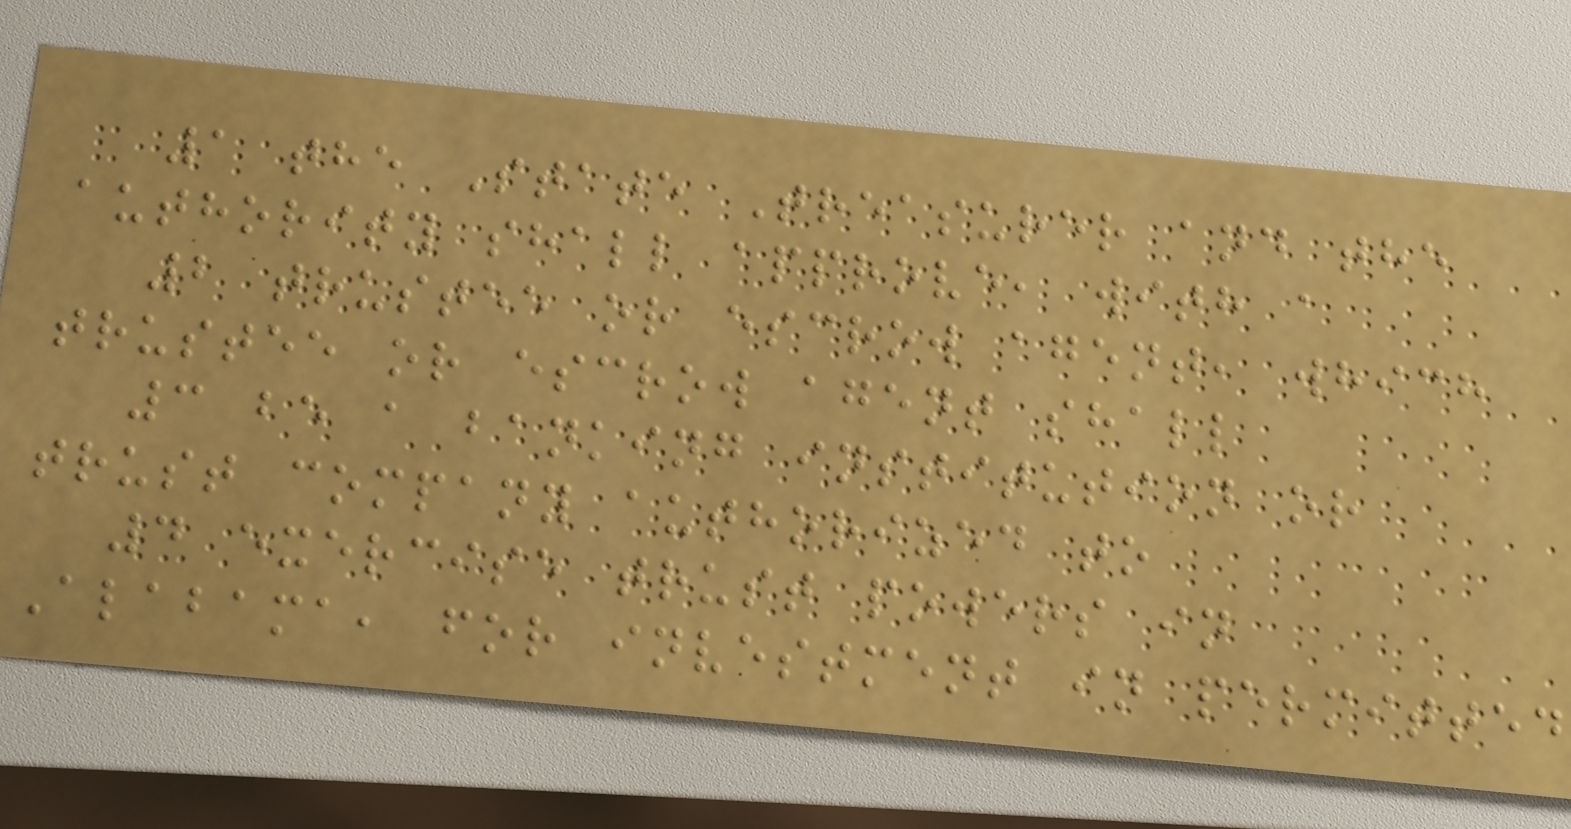1 the State Treasurer and the
authority shall approve, with a
2 trustee or escrow agent, which
trustee or escrow agent shall
3 be a banking institution or
trust company authorized to
4 exercise trust powers in
Alabama, for investment in permitted
